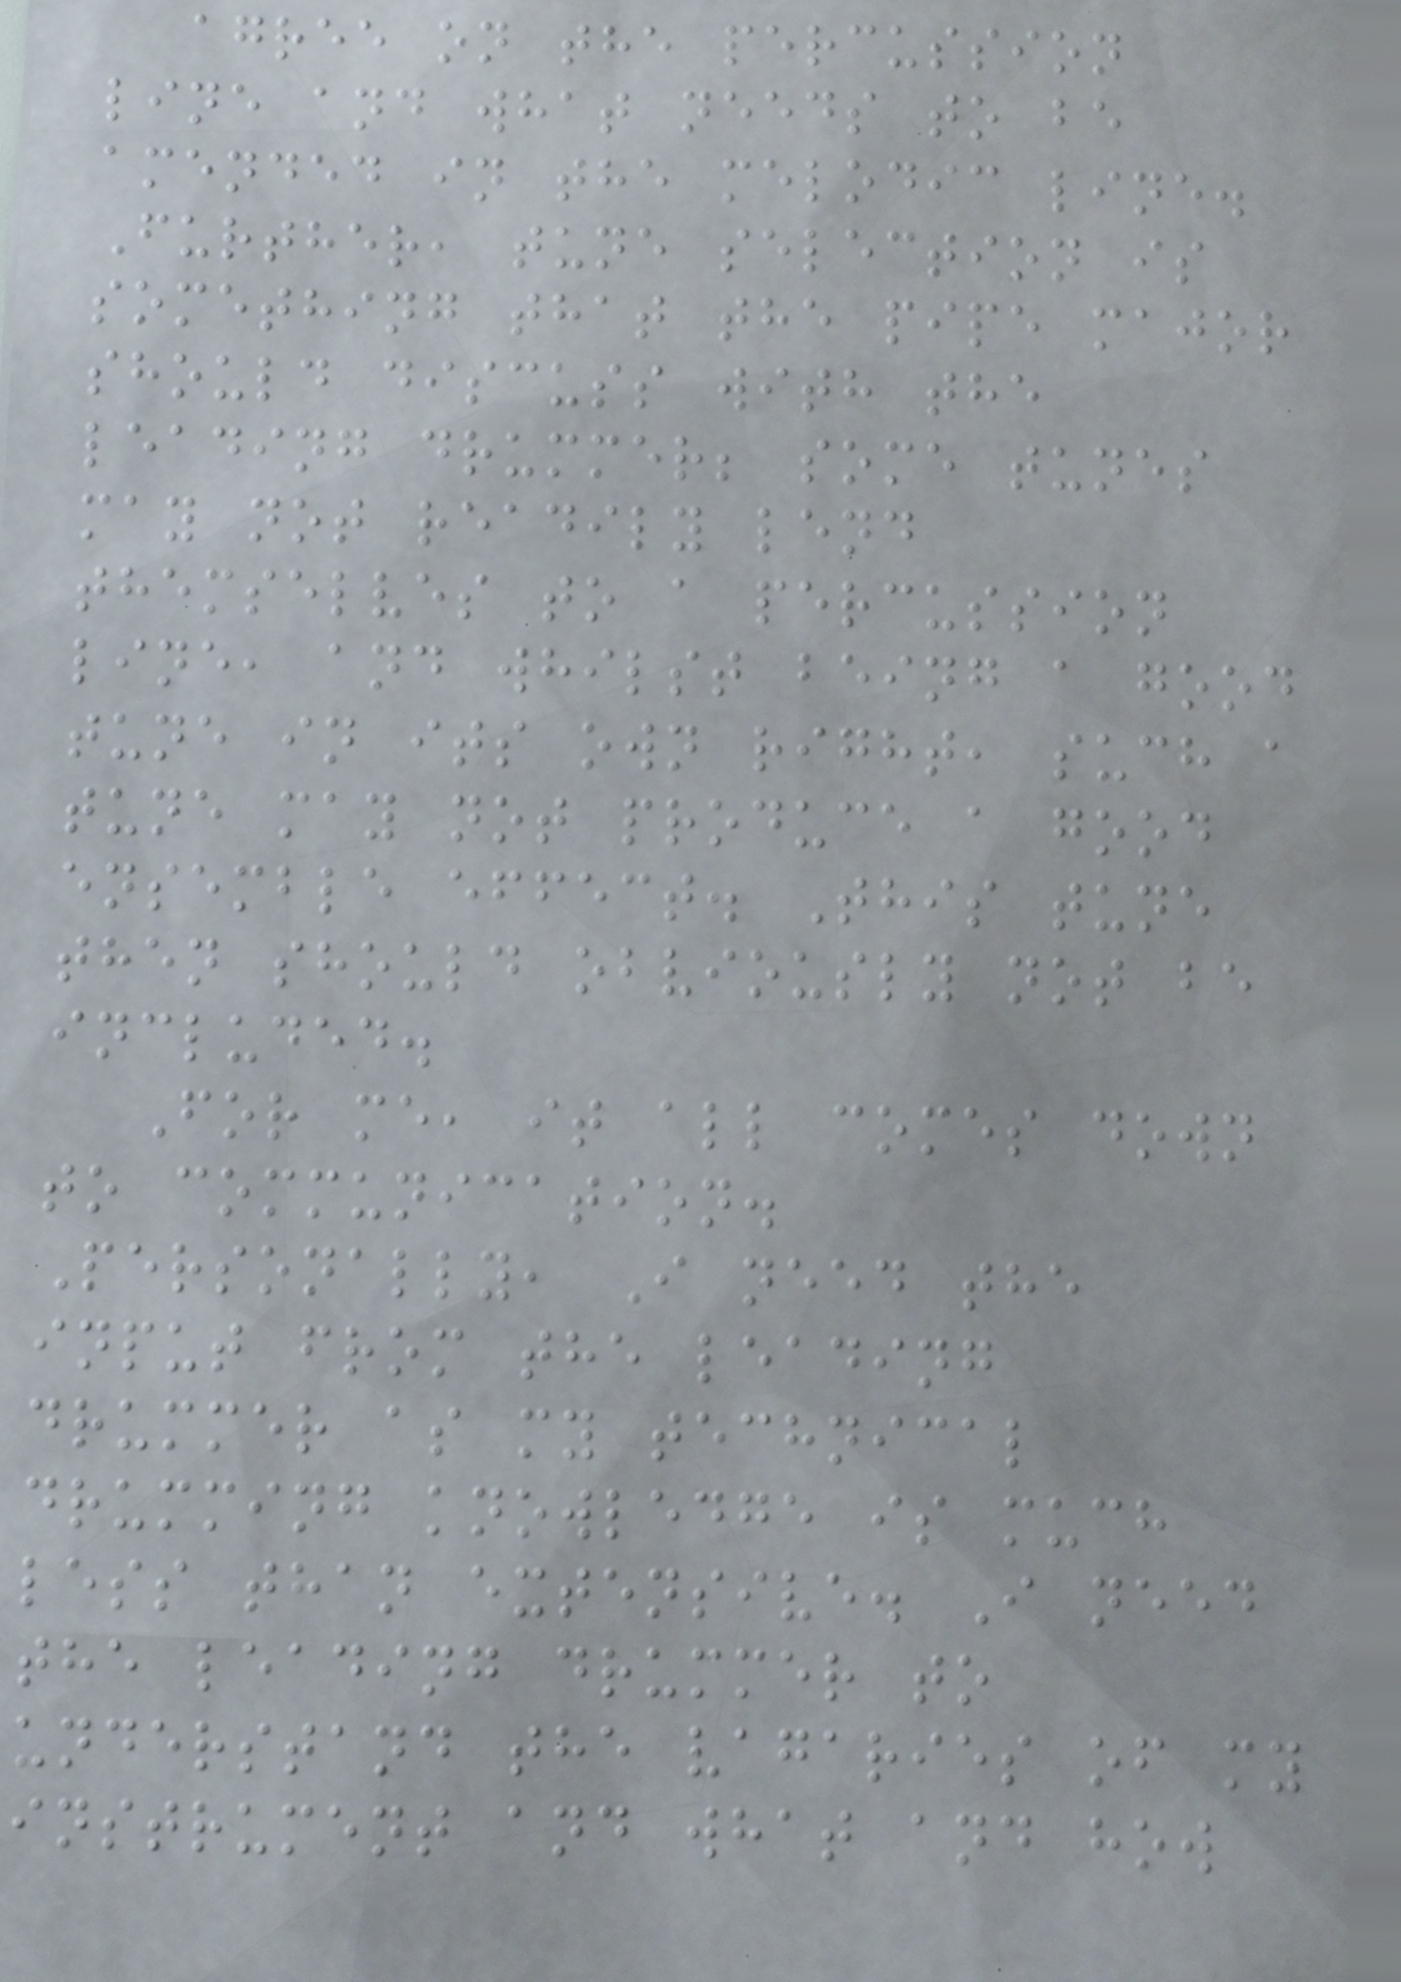agree on the percussion
line and what needs to be
amended in the melodic line.
Further, tune selection is
something that the pipe major
should discuss with the
leading drummer; some tunes
may not readily lend
themselves to a percussion
line, and whilst being a good
tune in its own right, such a
tune may not produce a good
ensemble effect. This tune
then should obviously not be
included.
For me, it all comes down
to communication.
Personally, I need the
input from the leading
drummer as my technical
drumming knowledge is much
less than extensive. I need
the leading drummer to
understand the vagaries of my
instrument and what and how
